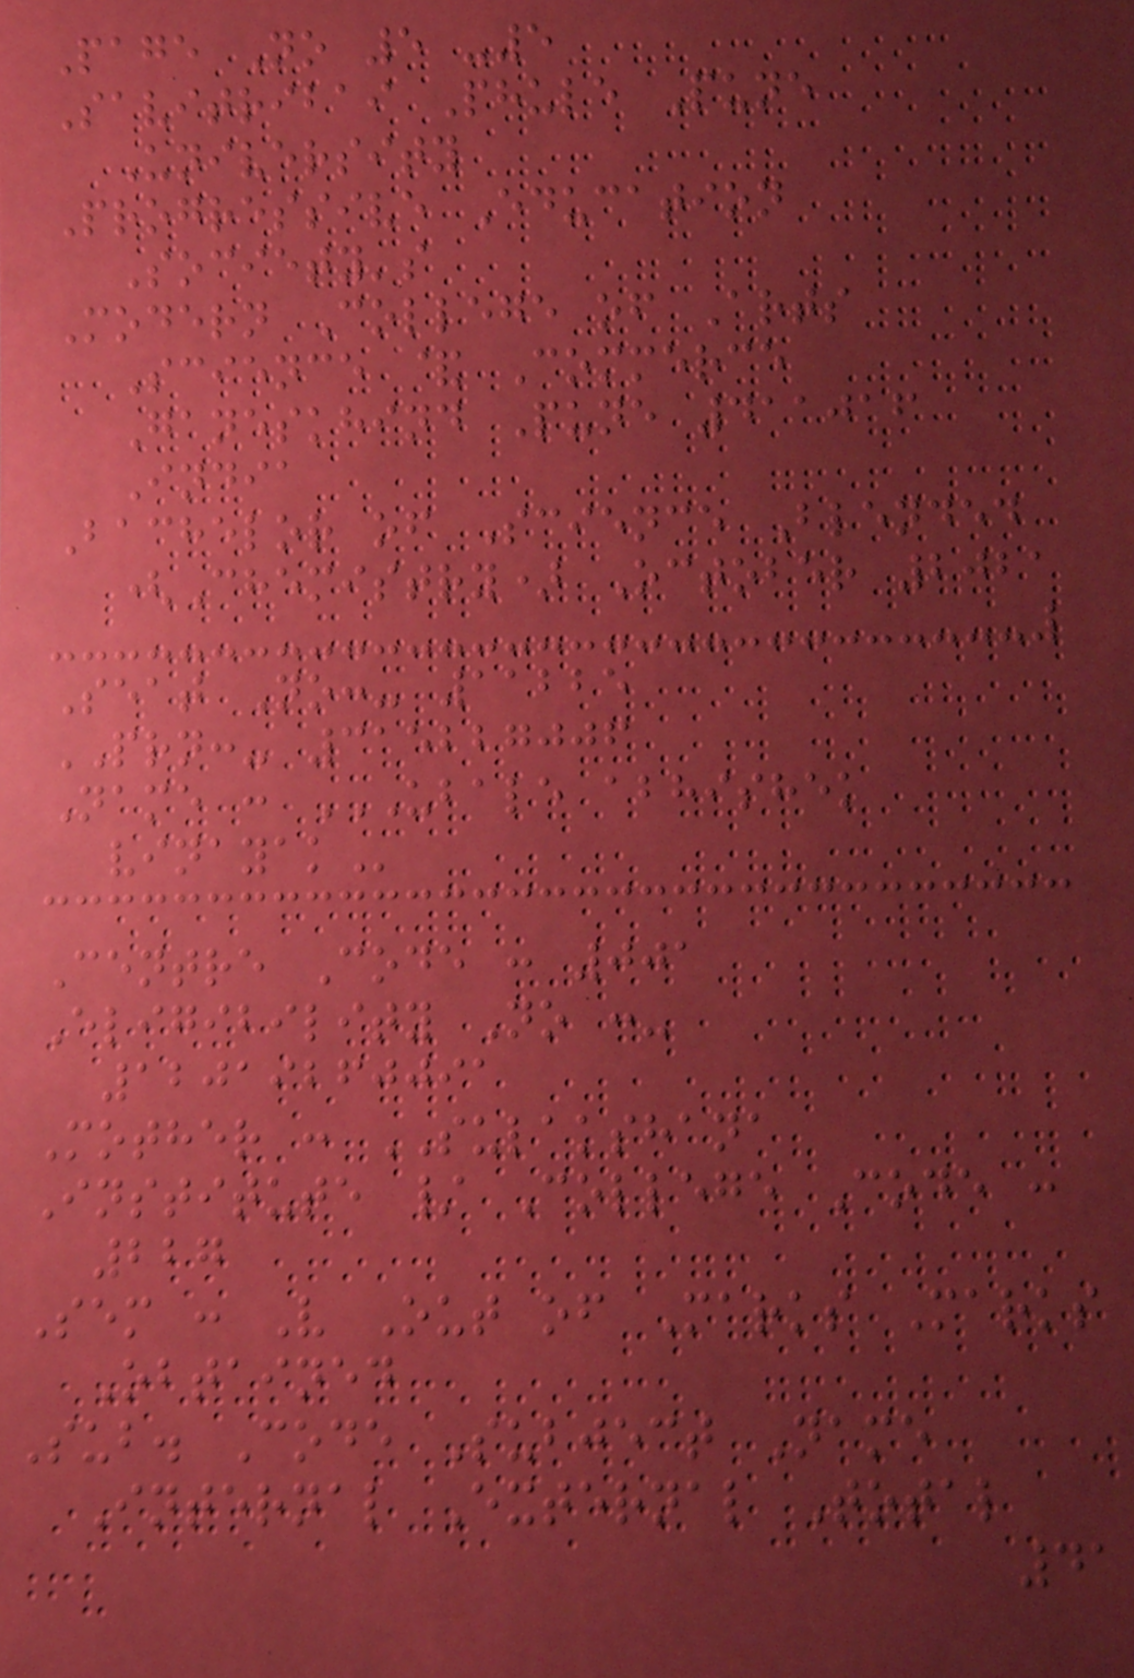Page No 5 -5
Savitribai Phule Pune
University
Progressive Education
Society's
Modern College of Arts
Science & Commerce
Ganeskhind Pune 411016
India
Bachelor of Science Blended
(Chemistry) October 2021
Seat No:- 11225
PRN:- 315227006
Name : UBALE ABHISHEK
VINAYAK
Centre Code : 001
Eligibility No :-
12019260091
Mother : SULAKSHANA
Institute / College Code :
227
Sem : V Out of Marks Marks
Obtained
Sub. Code Subject Name
Internal External Total
41
